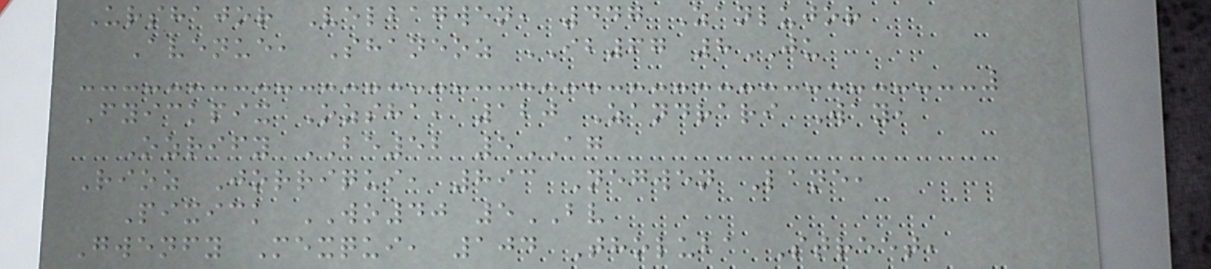Urshajor Velbagwen, 447 Zanlujor
Avenue, Shaneoz IB67 8JU
Fyickpix Ozsha, 120 Zandrari Way,
Ozrify BE52 5AG
Rioz Jorriqui, 893 Negwen Lane,
Pixick WO40 5BV
Gwenfy Mexqui, 104 Tholuba Street,
